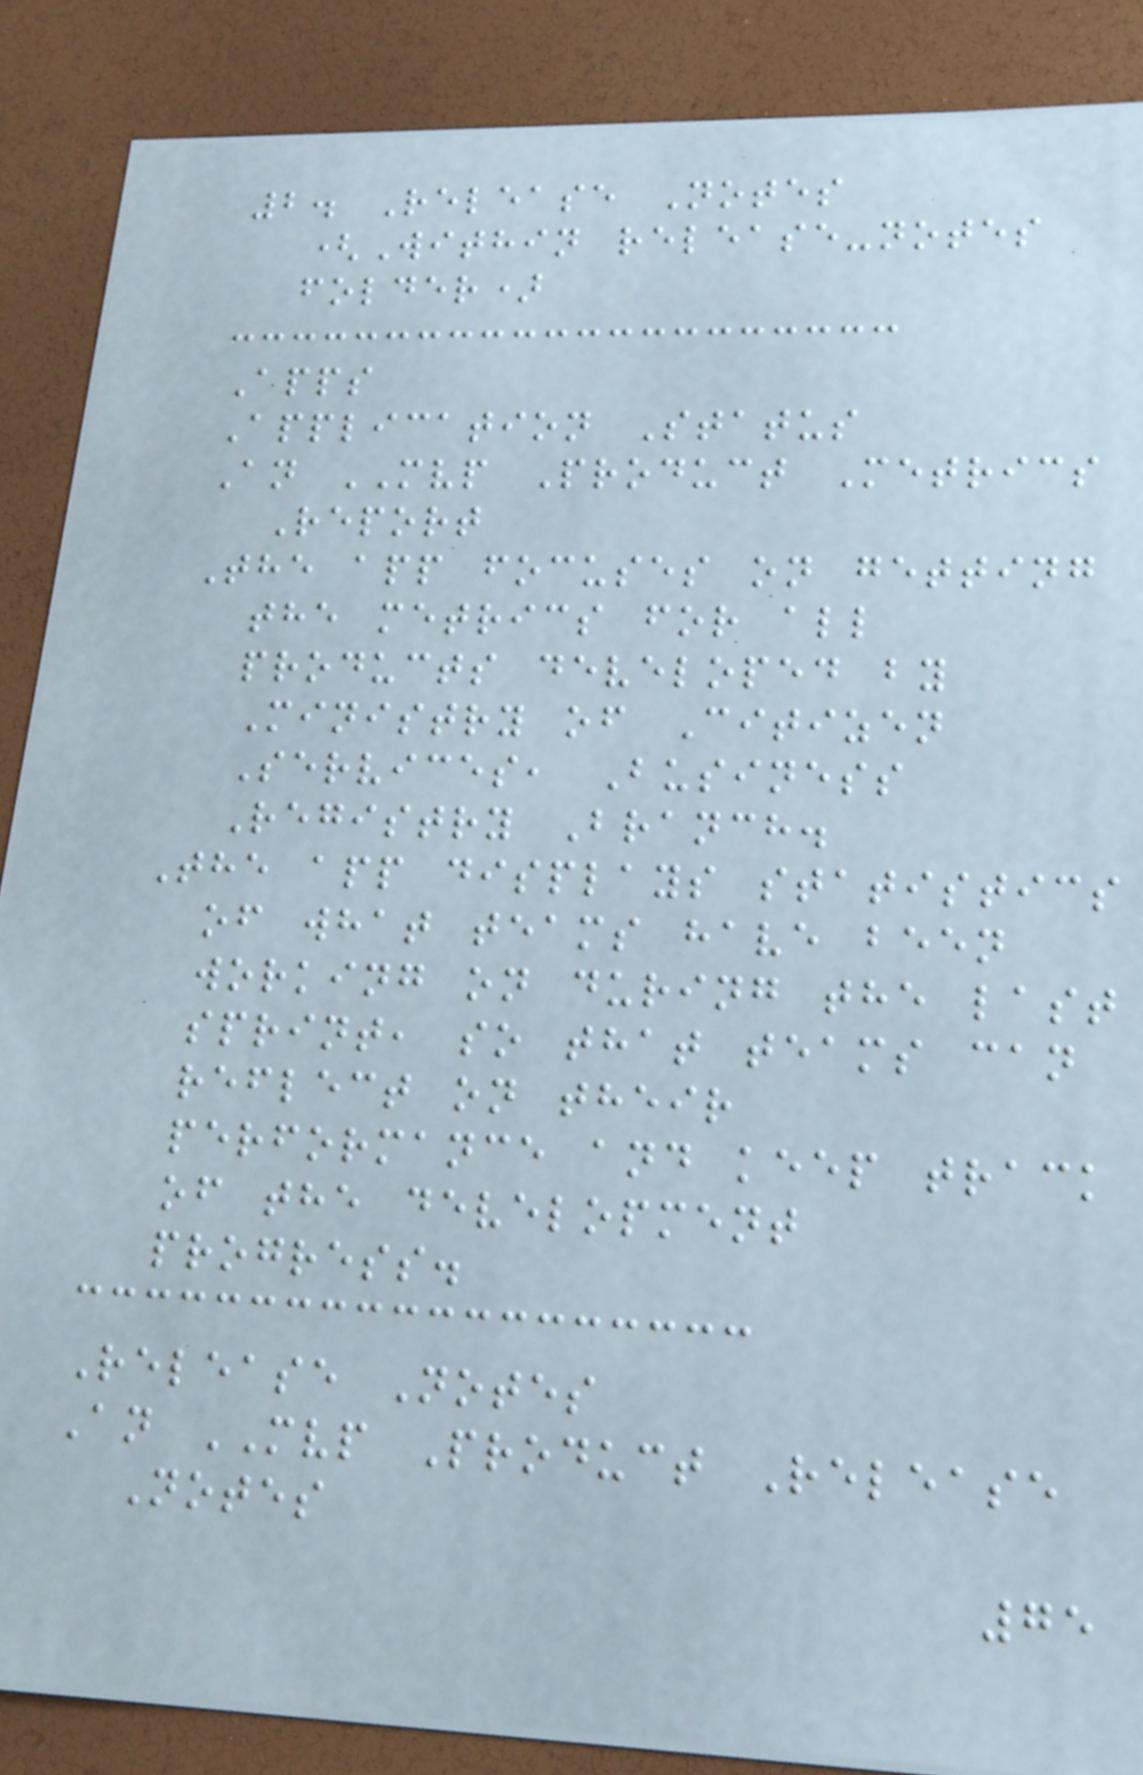2. Release Notes
(Within release-notes
folder)
Apps
Application Status
An MVP Product Metrics
Report
The app focuses on getting
the metrics for all
products developed by
Ministry of Citizen
Services, Business
Registry Branch.
The app displays statistics
of what teams have been
working on during the last
sprint, so that teams can
reflect on their
performance and keep track
of the development
progress.
Release Notes
An MVP Product Release
Notes
75
